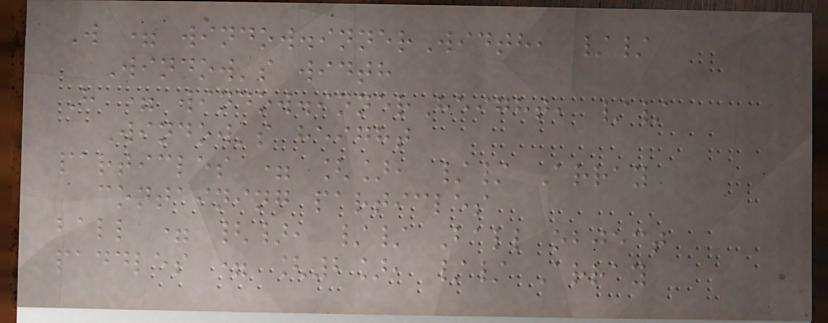W = window.innerWidth, //
Window's width
H = window.innerHeight, //
Window's height
particles = [], // Array
containing particles
ball = {}, // Ball object
paddles = [2], // Array
